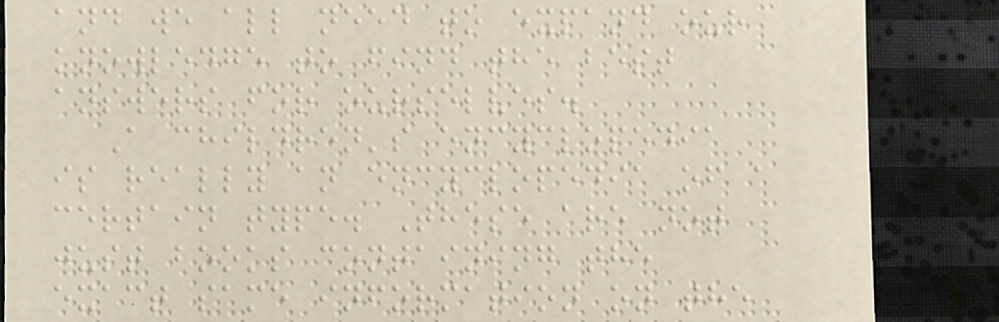and we all need to expand our
knowledge to find the best
answers for ourselves.
A children's encyclopedia
is really an encyclopedia of a
certain type. These are not
just books containing the
exact same information on the
